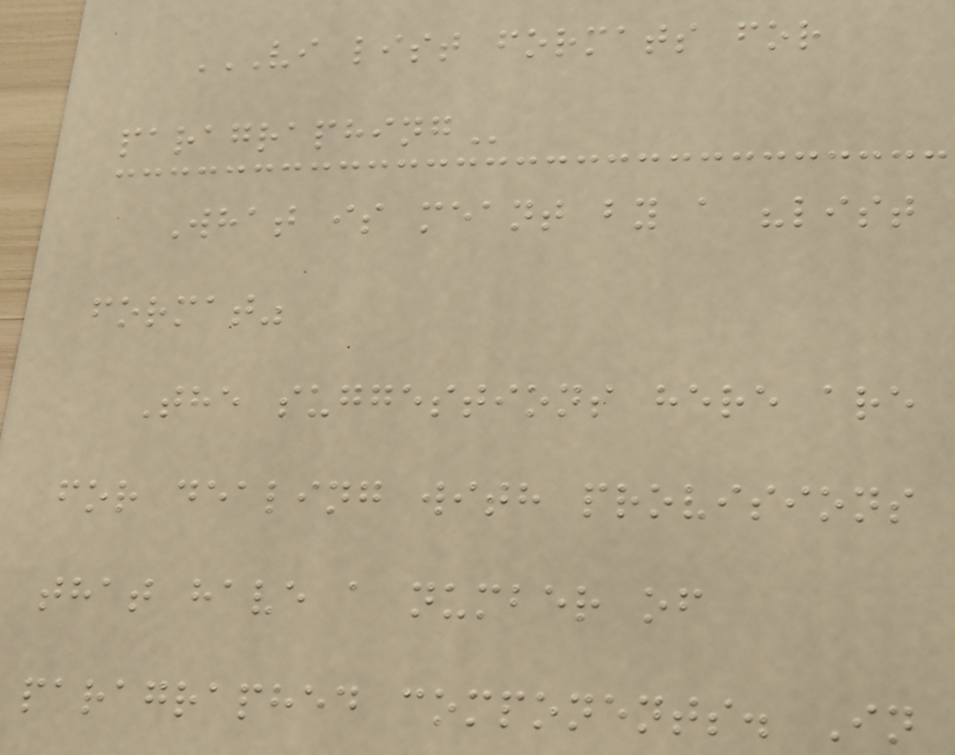VI LIST FORMATS FOR
PARAGRAPHING
What is meant by a "list
format"
The suggestions here are
for dealing with provisions
that have a number of
paragraphed components. In
